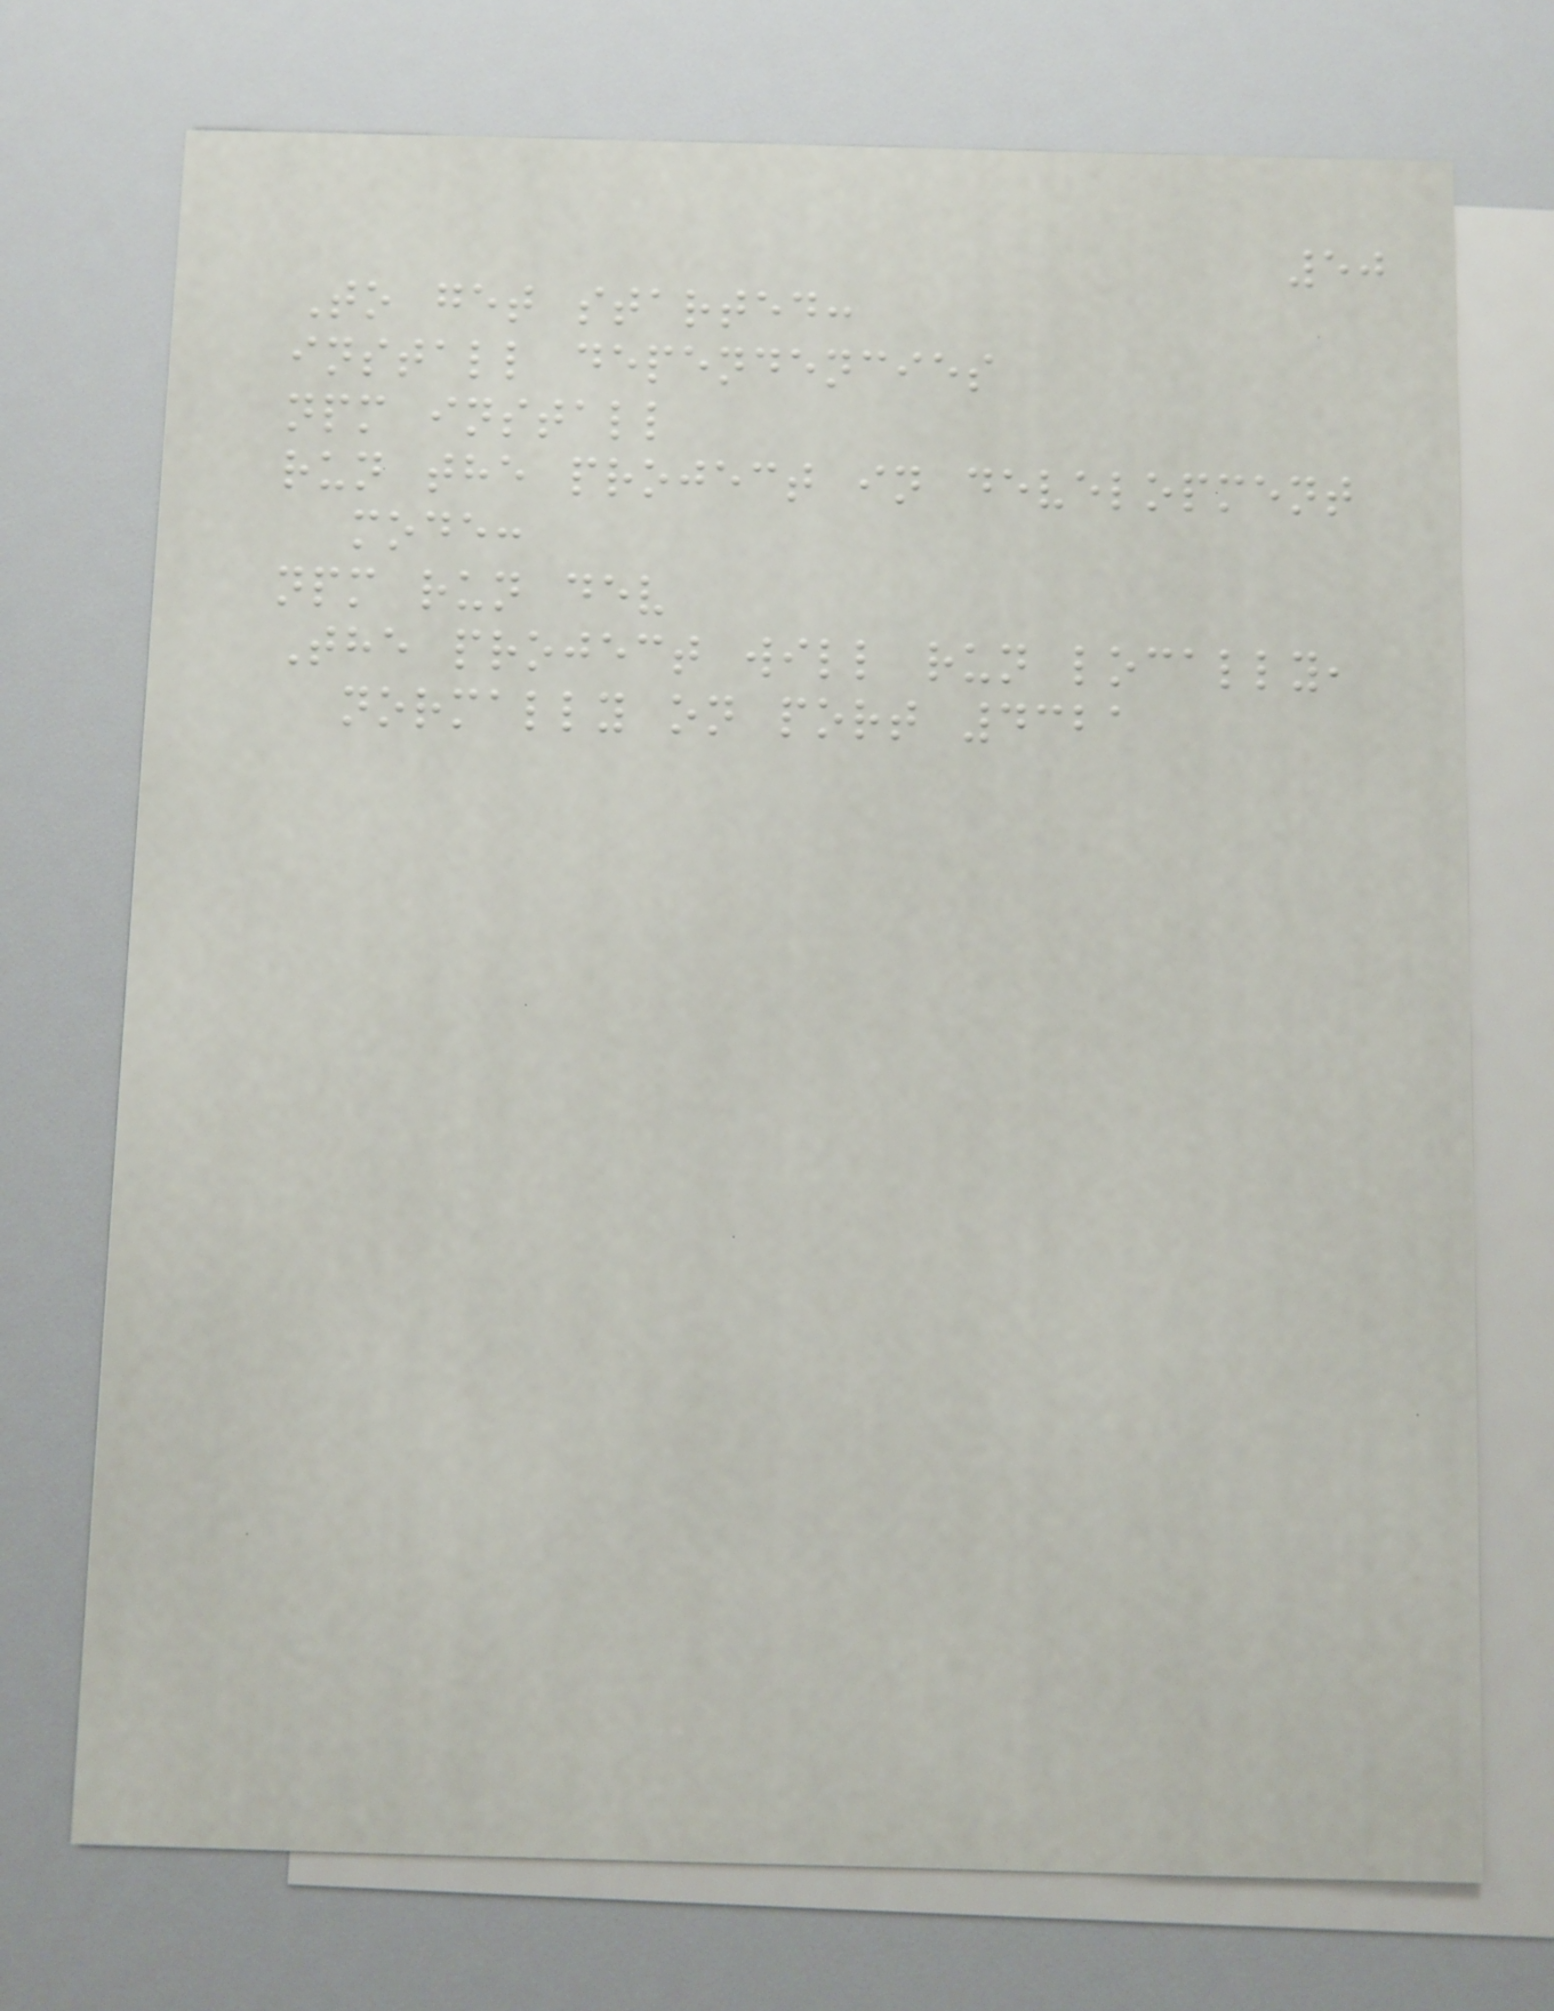50
To get started:
install dependencies
npm install
run the project in development
mode:
npm run dev
The project will run locally,
normally on port 4321
